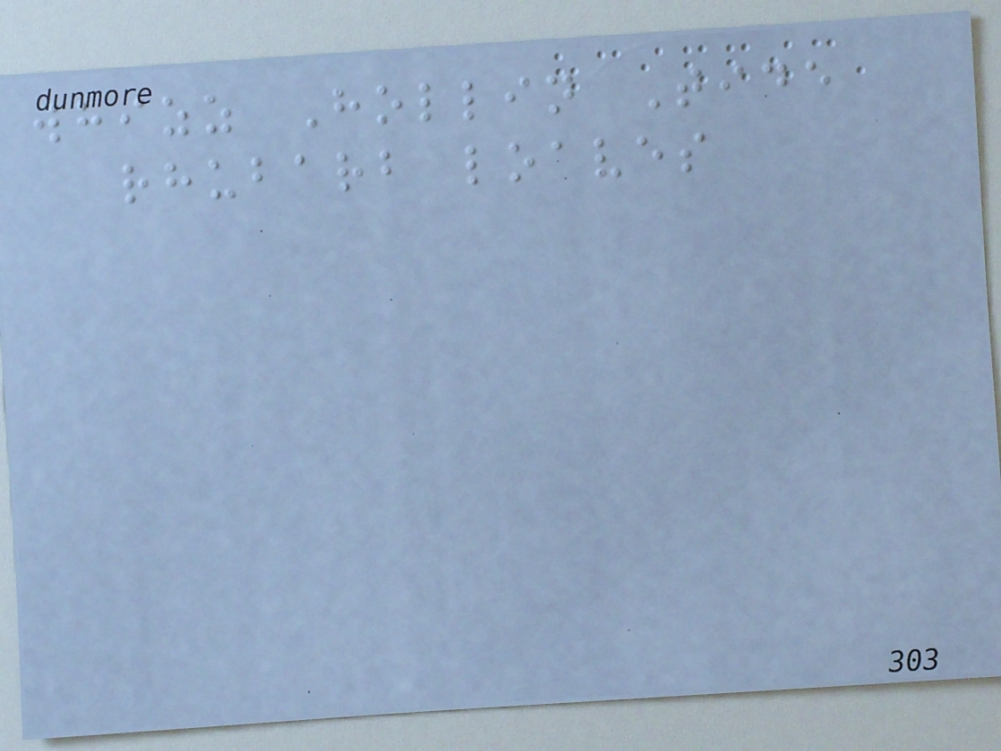whizz Hollin Tide
rhubarb loaves
